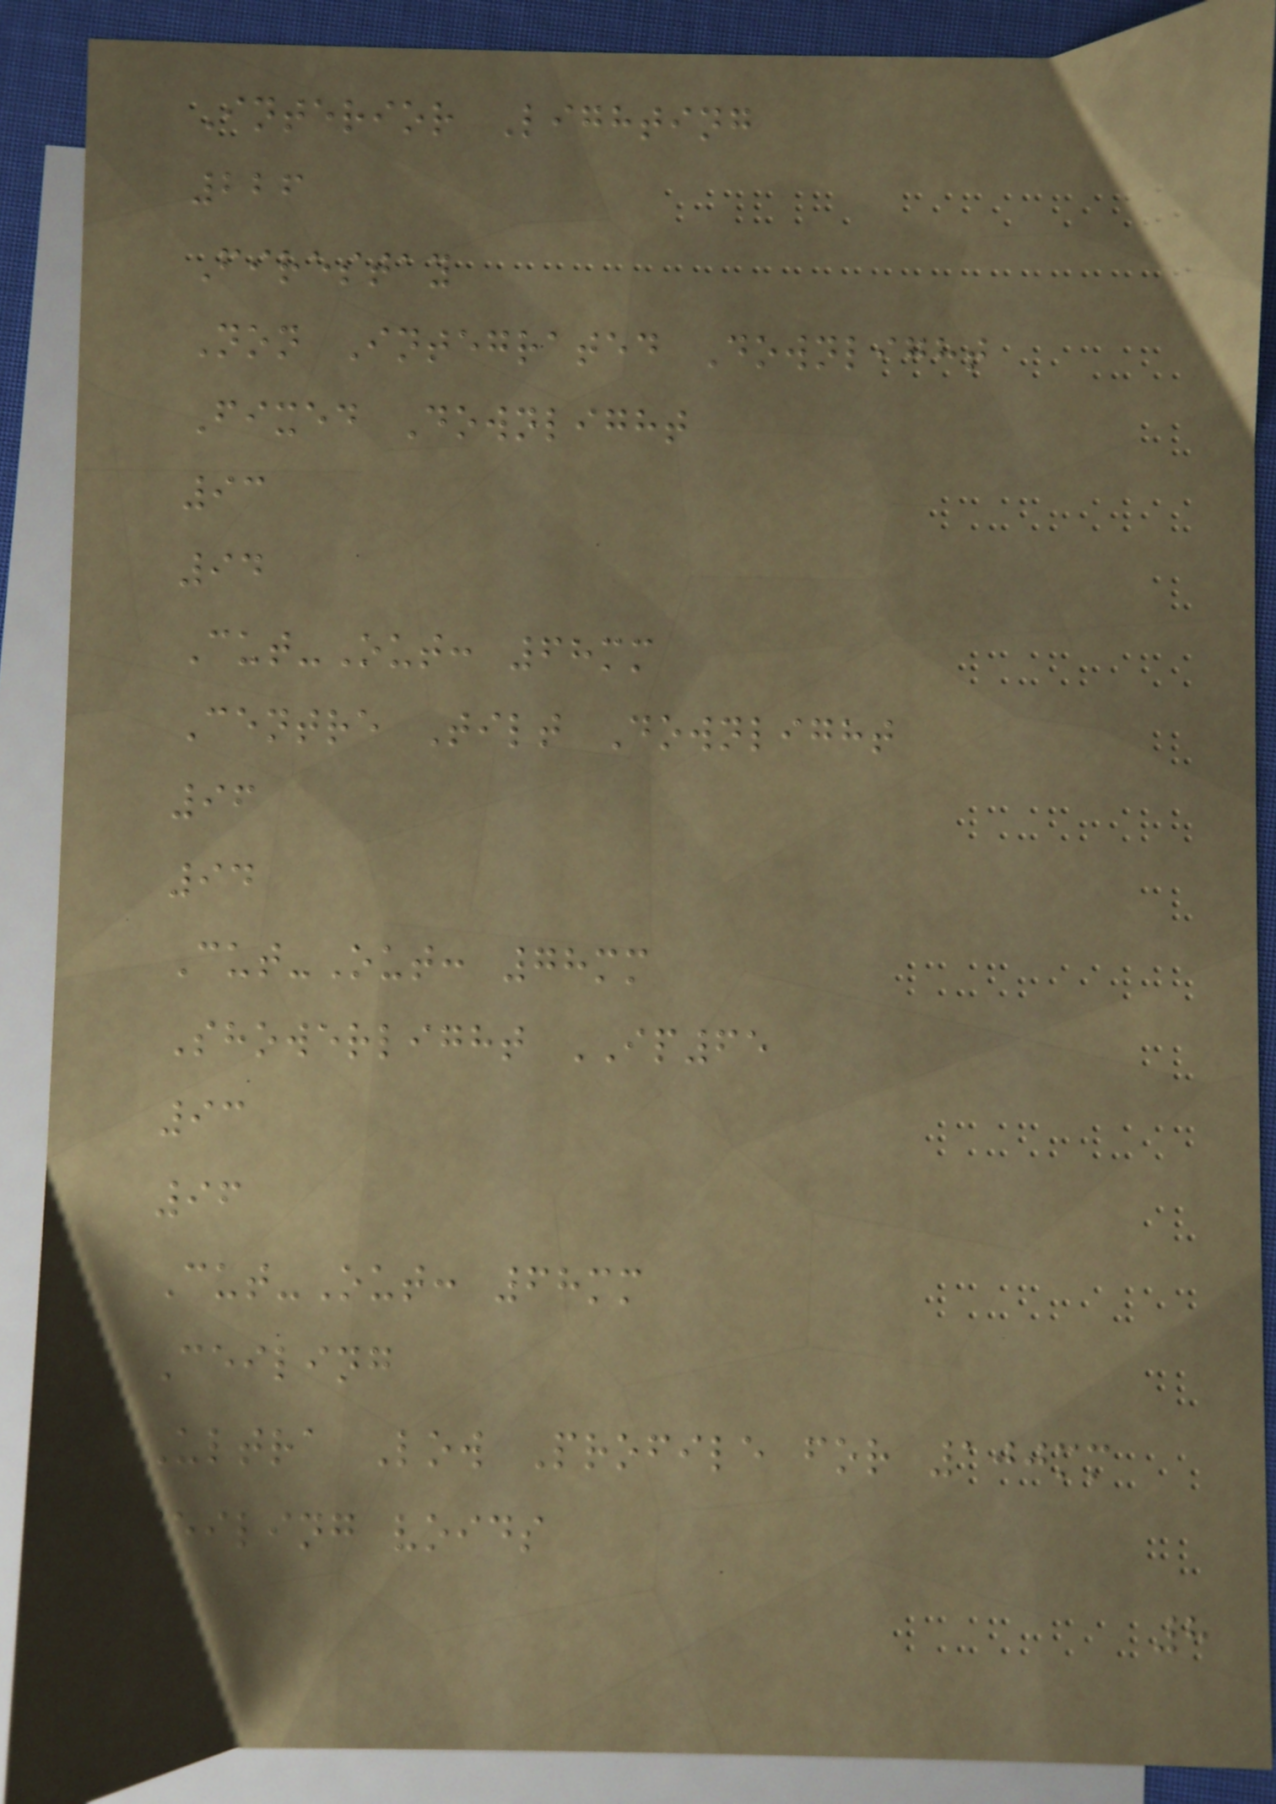Interior Lighting
226
Firestay
Non Integrated Downlight
Fixed Downlight
93
94
Cut-Out: 68mm
Centre Tilt Downlight
96
94
Cut-Out: 78mm
Showerlight IP65
93
96
Cut-Out: 68mm
Ceiling
Ultra Low Profile for 100mm
ceiling voids
8
